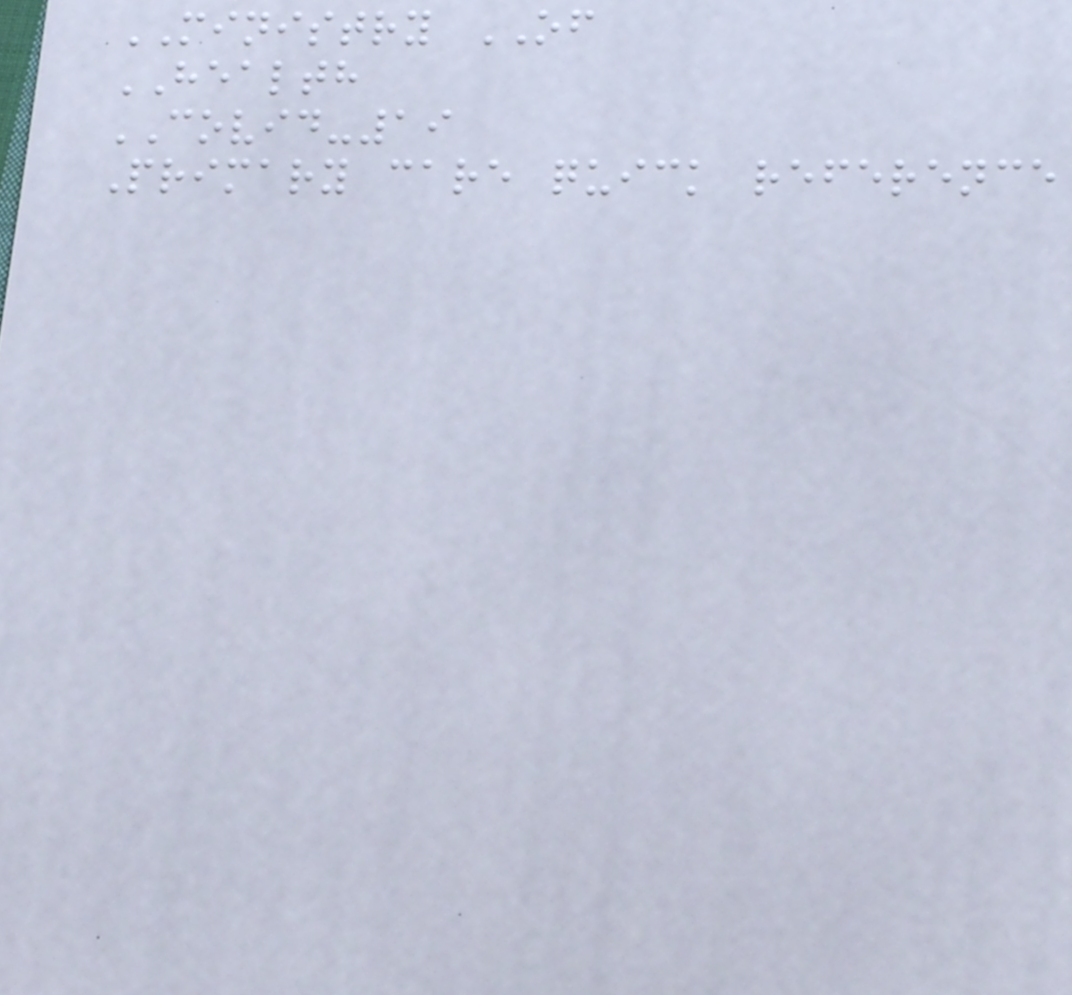MINISTRY OF
HEALTH
COVID-19
Primary care quick reference
